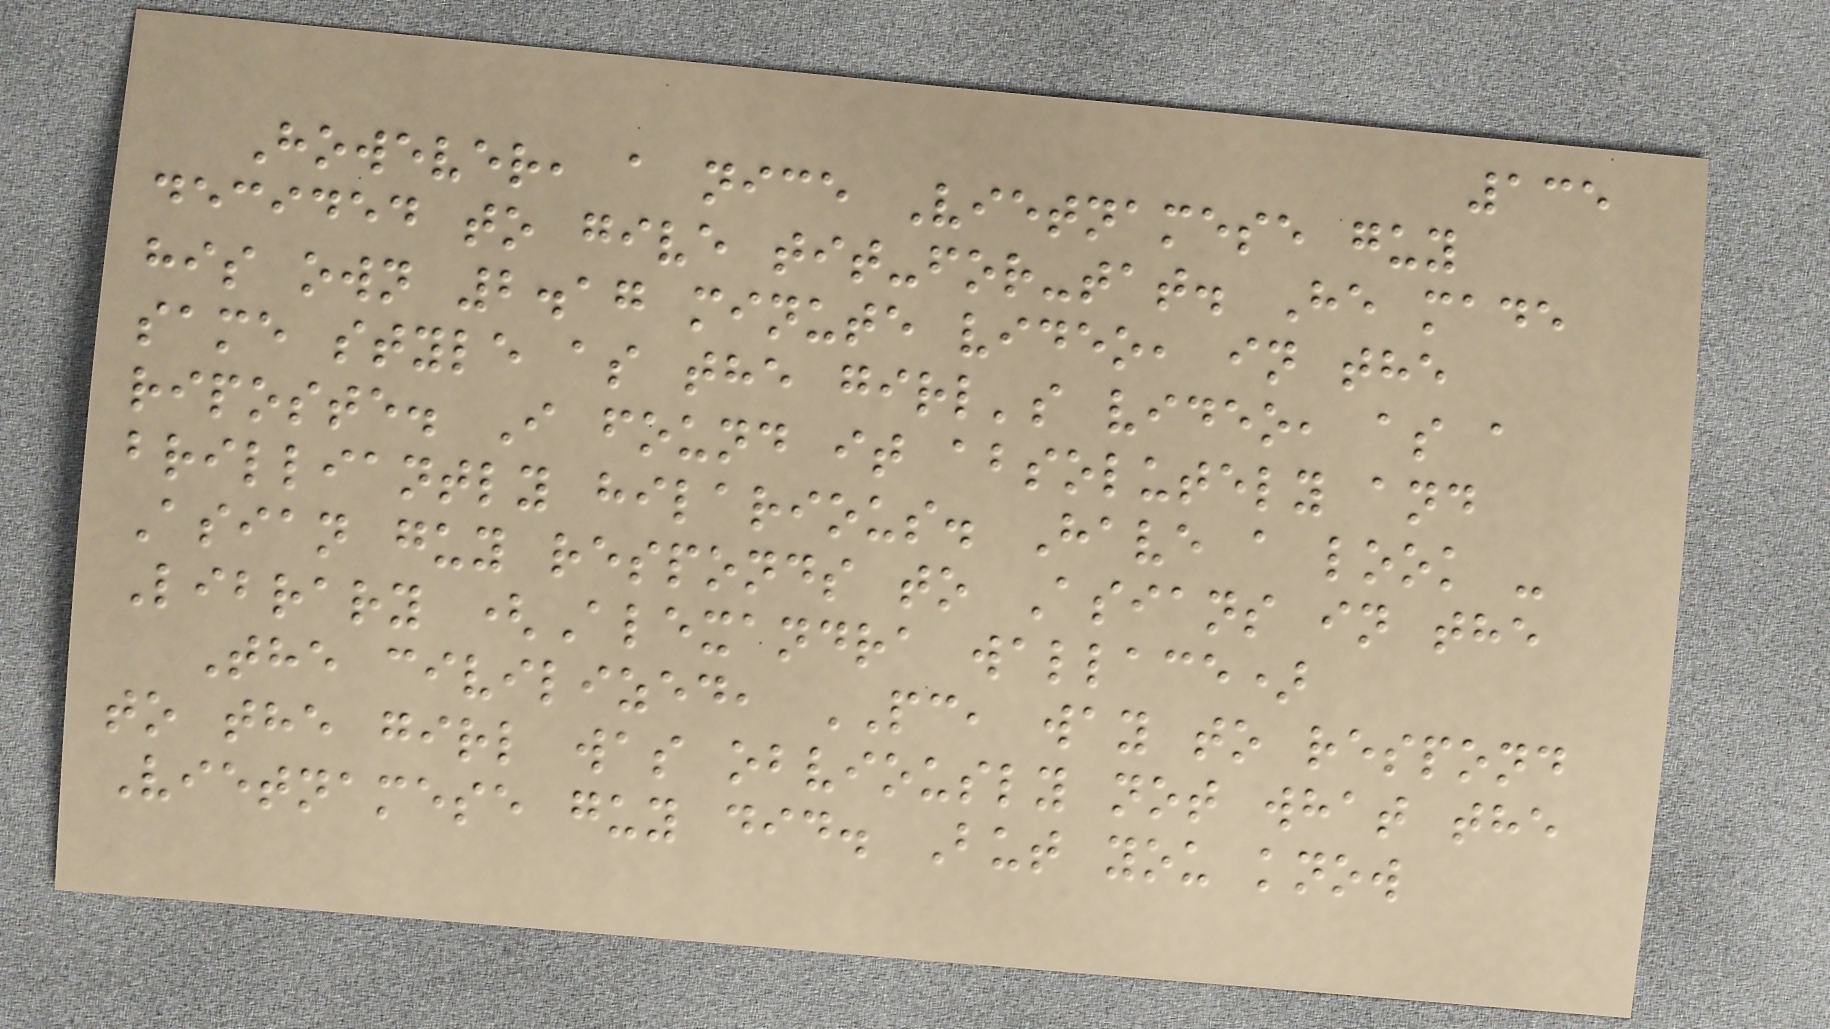135
However, a nice Vietnamese guy
decided to give tit-for-tat. He made
his own 2.17 minute video, in the
same style as the girl's video, as a
riposte. I found it absolutely and
brilliantly hilarious. Have a look -
Asian guy responds to Asians in the
Library (Alexandra wallace)
The civilized, PC, way to respond
to the girl was obviously not what the
Vietnamese guy did. But you know
